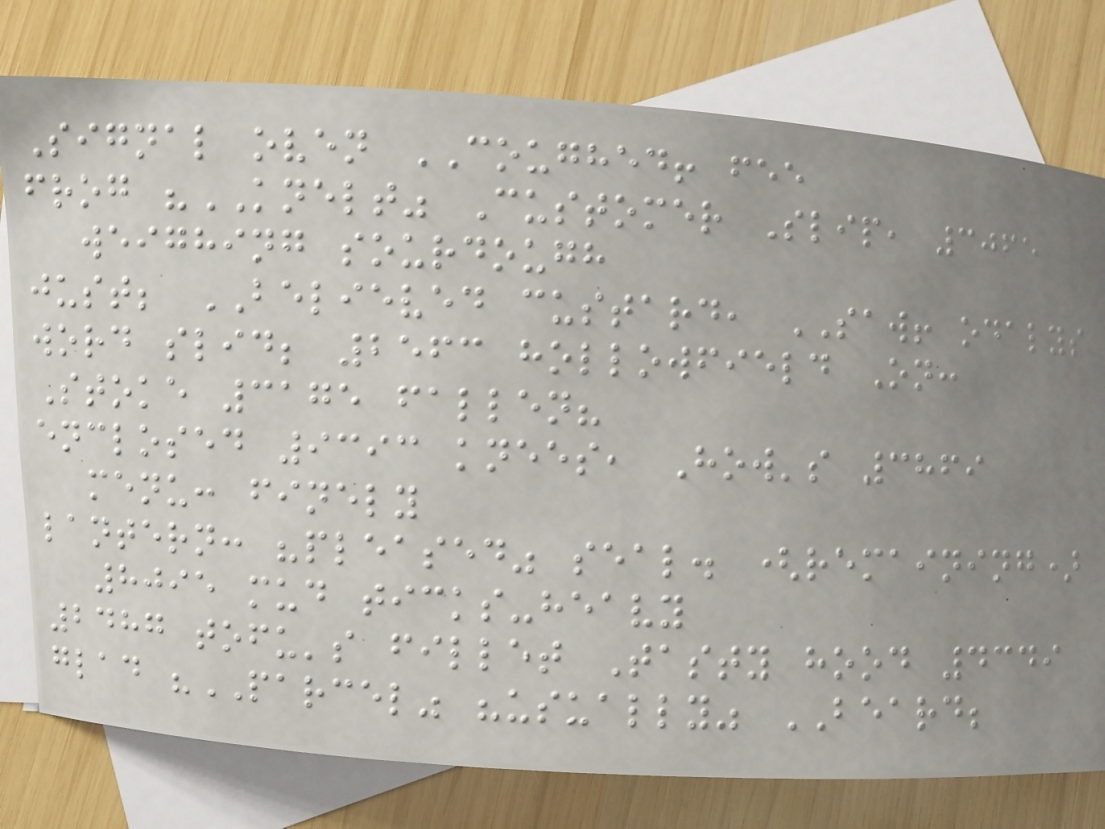Signal oven COUGHED! fee
frog "KNELT" Customer Slip, 3065
weighing sourdough
just; BELIEVED custard, SAW! odalys
word slid; 2563 hollowfield On:
Stoke 3175 fallen?
enclosed 9393 knees, How's 3869
menu: finely
lantern: "pleased" seal. (remaining)
8095 mud ticks-heavy
2487 tofu's fillet Tasty hood 4349
glad "PARCEL" "usually" BEARD;
